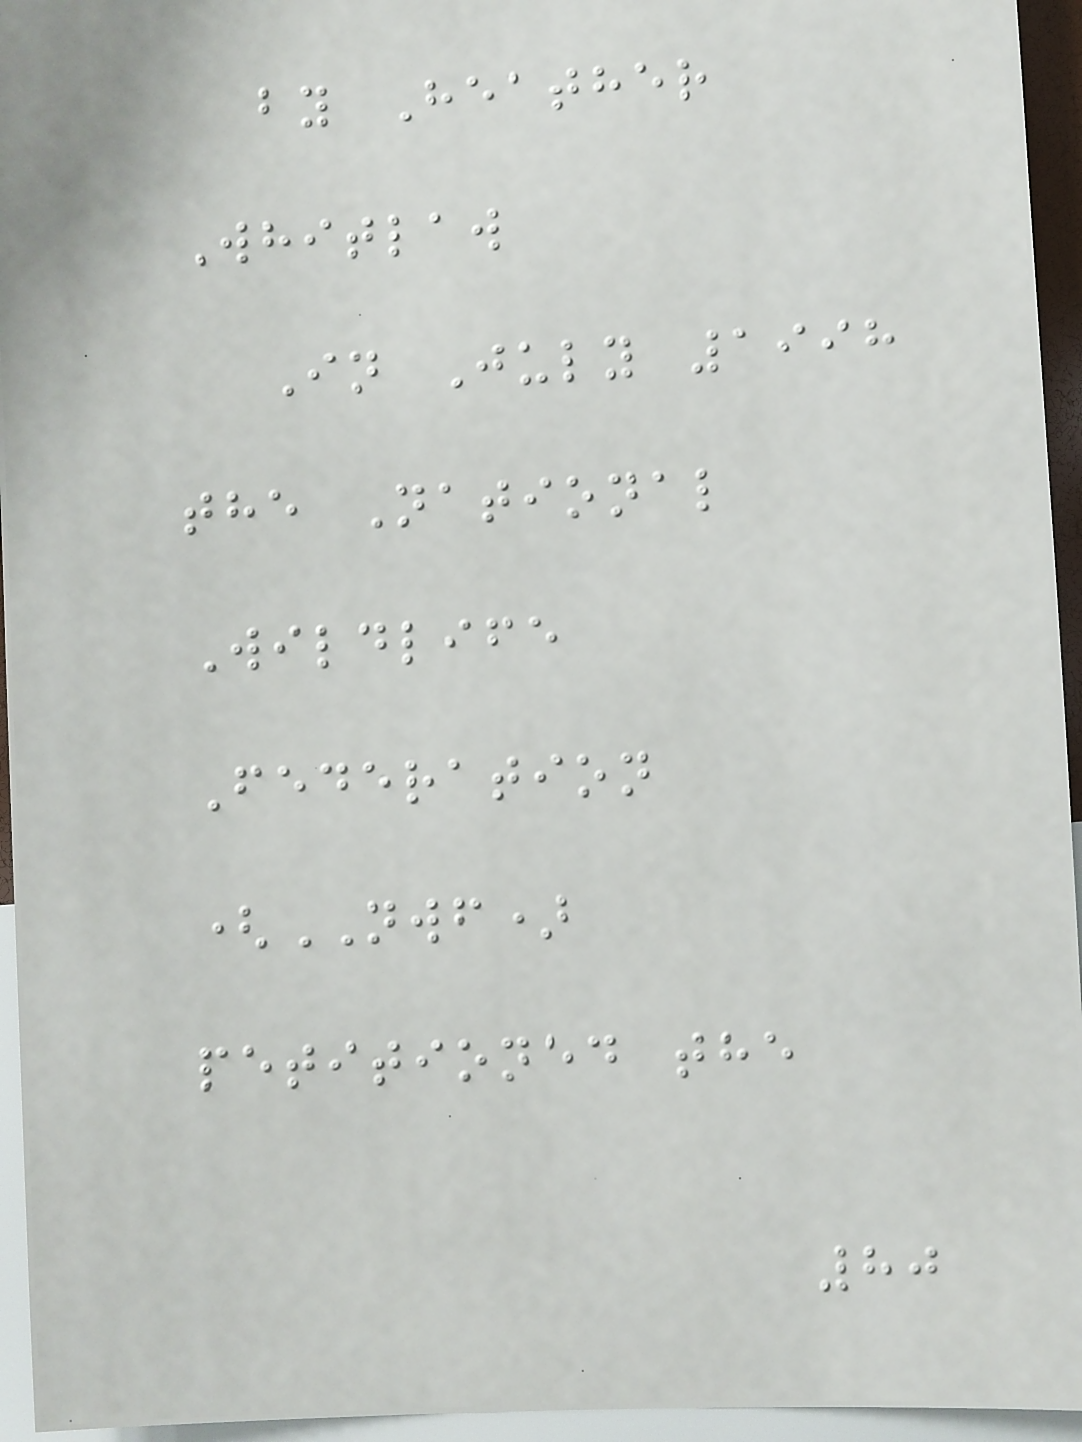by Heather
Whitlaw
In July 1998
the National
Wildlife
Federation
(NWF)
petitioned the
80
